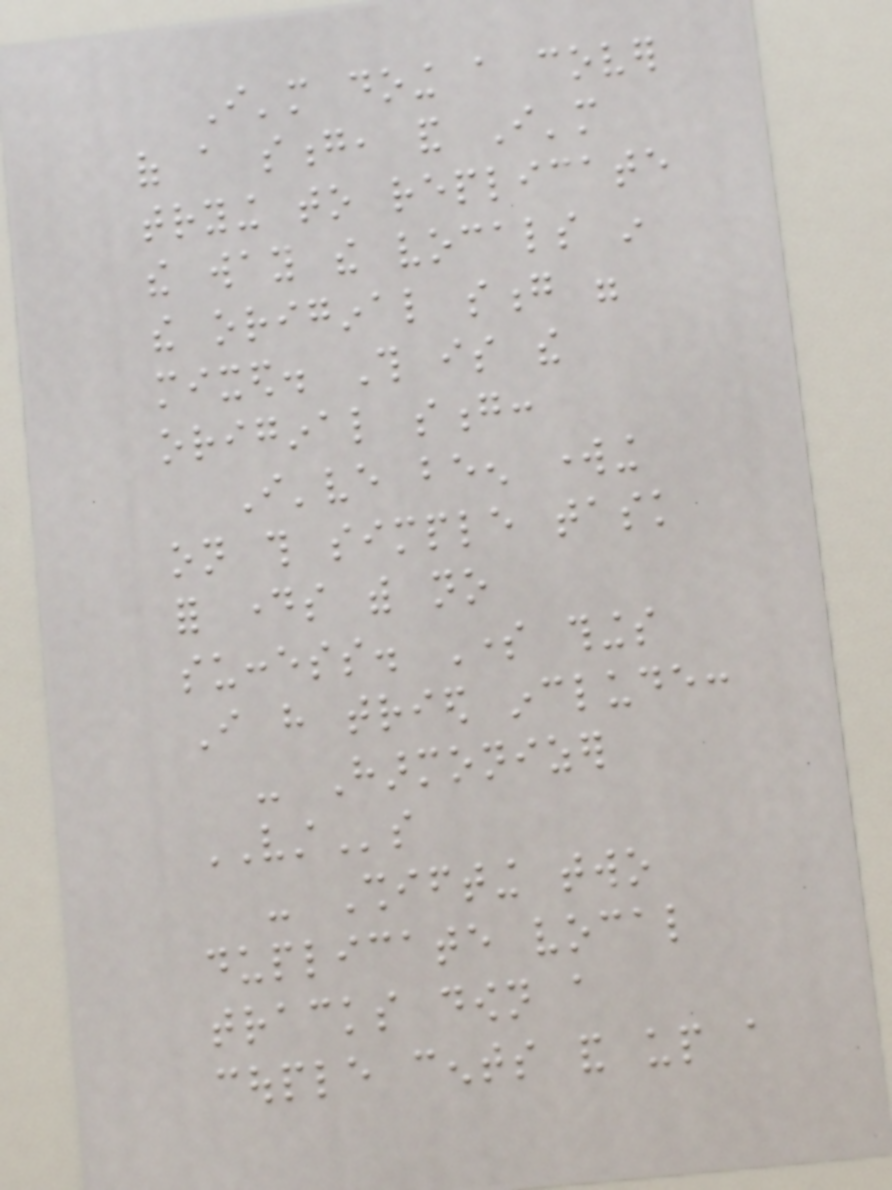I'm doing a cover
of a song, and I'm
trying to replicate
the way the vocals in
the original song were
mixed. This is the
original song:
I've been working
on this simple task
for days with no
success. Some things
I have tried include:
- Harmonizer
VSTs
- Shifting two
duplicate vocal
tracks down a
couple cents and up a
